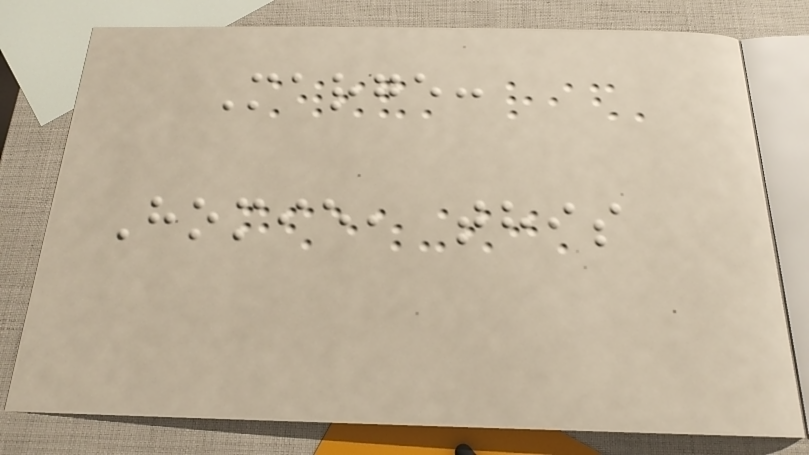Marge:
Homie, this
